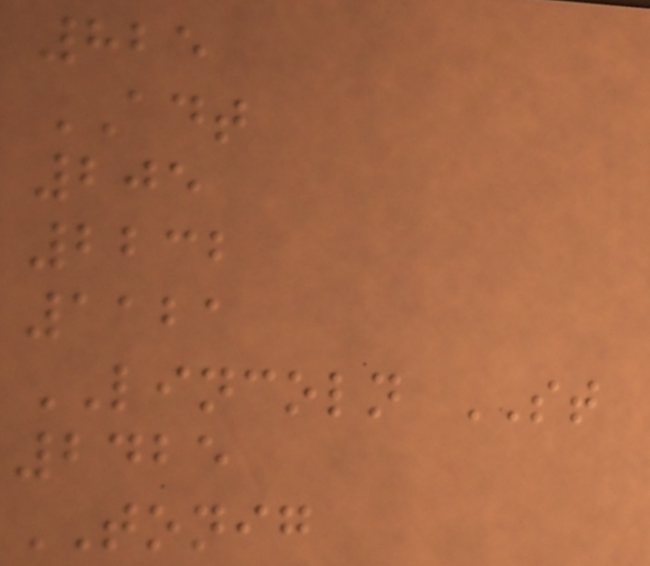825
ADT
205
2232
1121
LINCOLN ST
2425
TONIG
